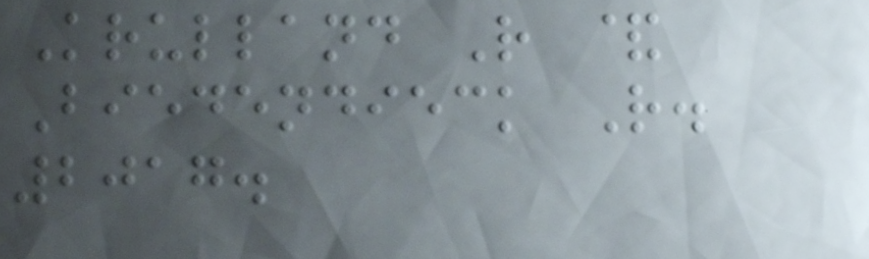Krulland R &
Biedendieck R.
2017.
